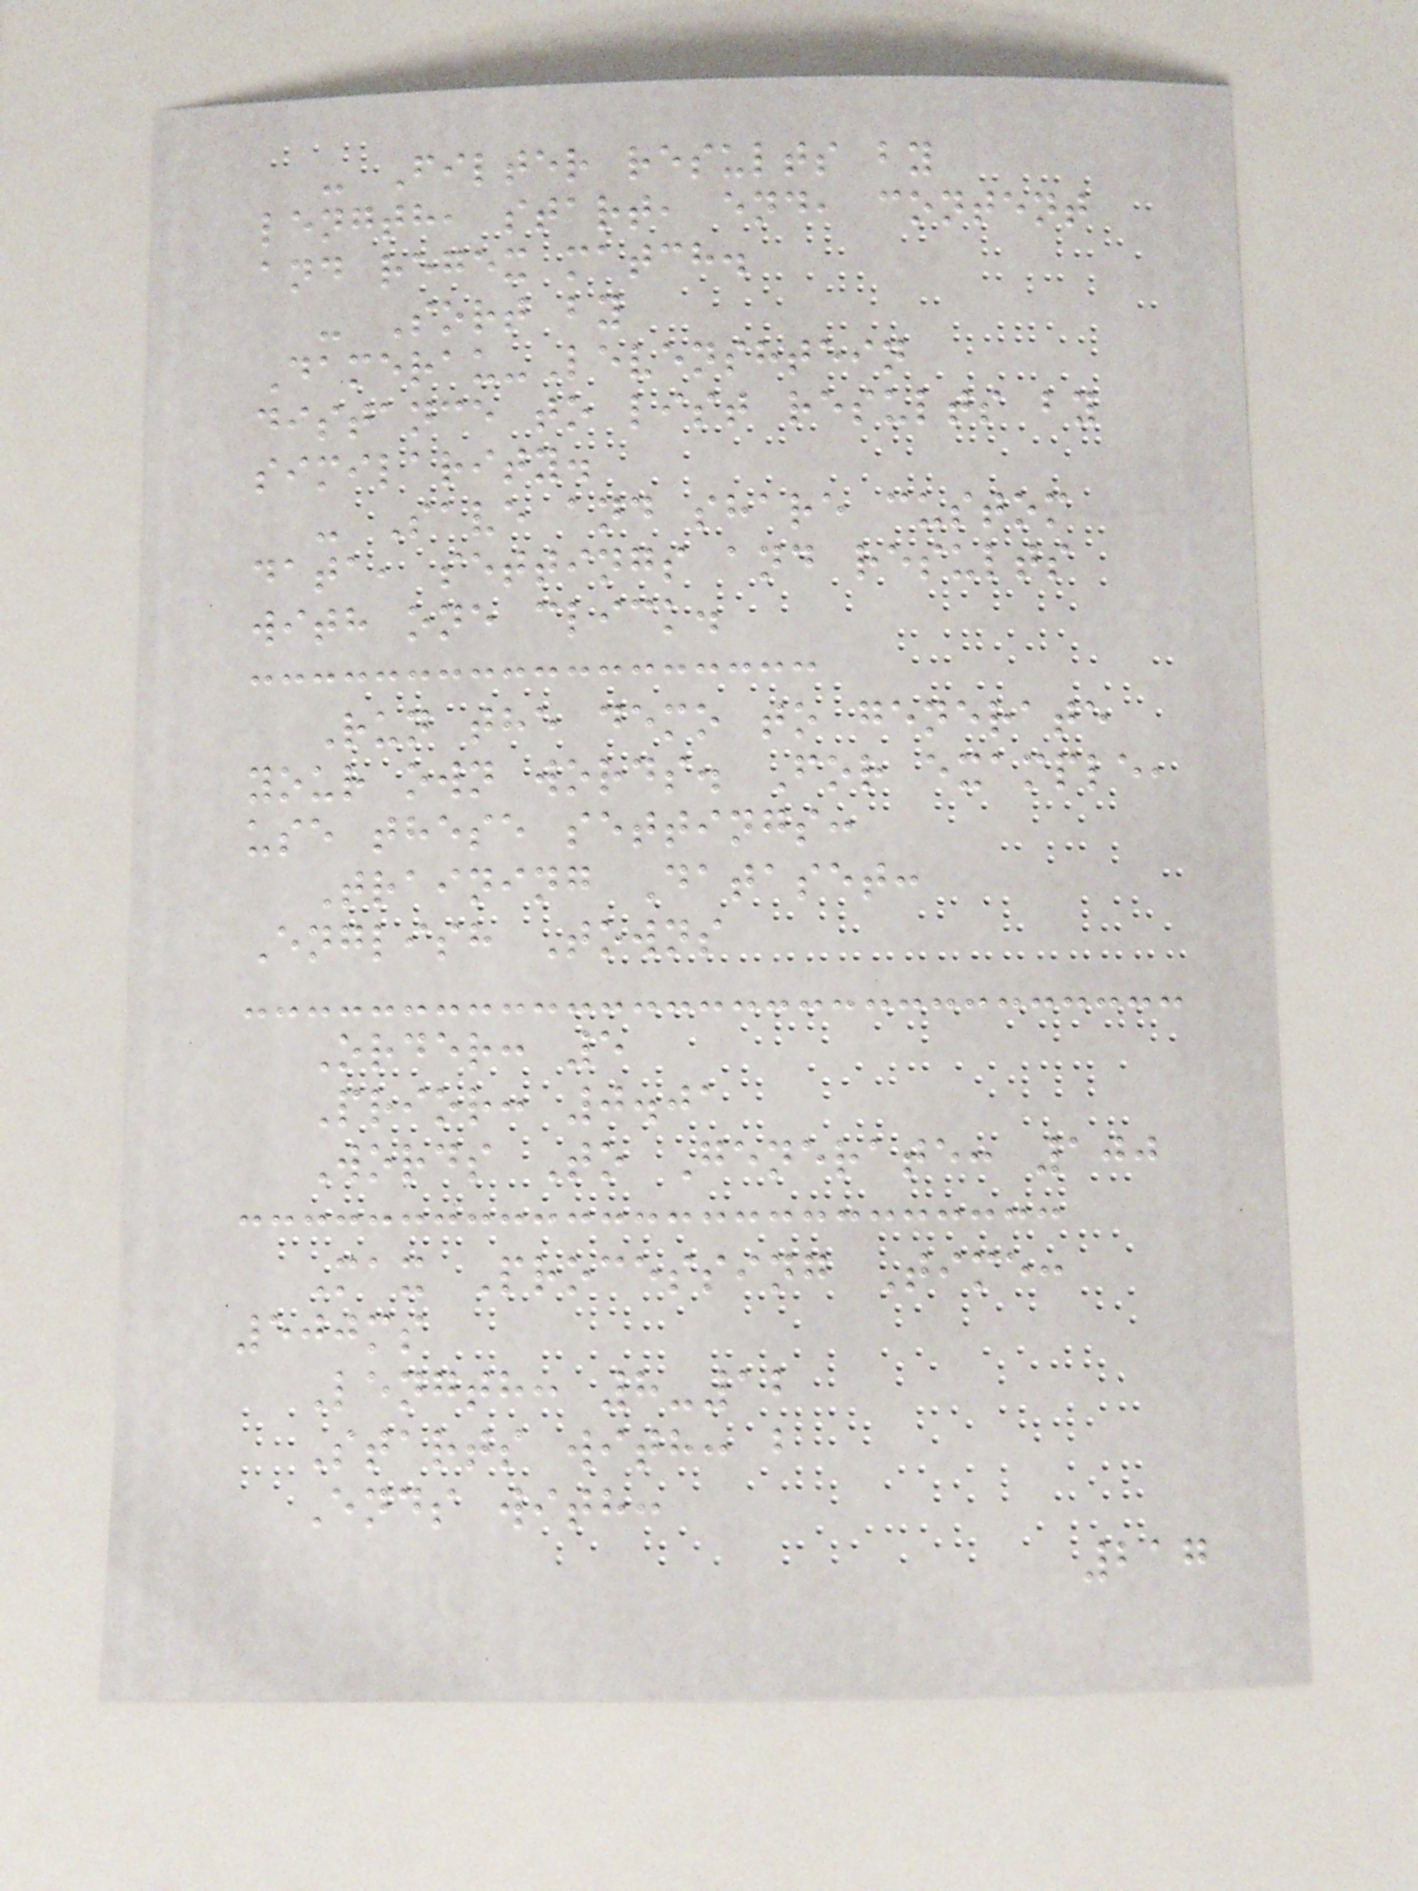- Filter results by
length, start, end, content
and regex match.
- Sort by
Damerau-Levenshtein
distance to list results by
similarity.
- Save and share custom
data, settings and results
with one click.
Run the demo to generate
your own words. For example,
use these settings:
Training Dataset:
English Towns
Order: 5
Prior: 0.01
Words To Generate: 100
Max Processing Time:
500ms
Length: 8-12
Starts with: b
Ends with:
217
